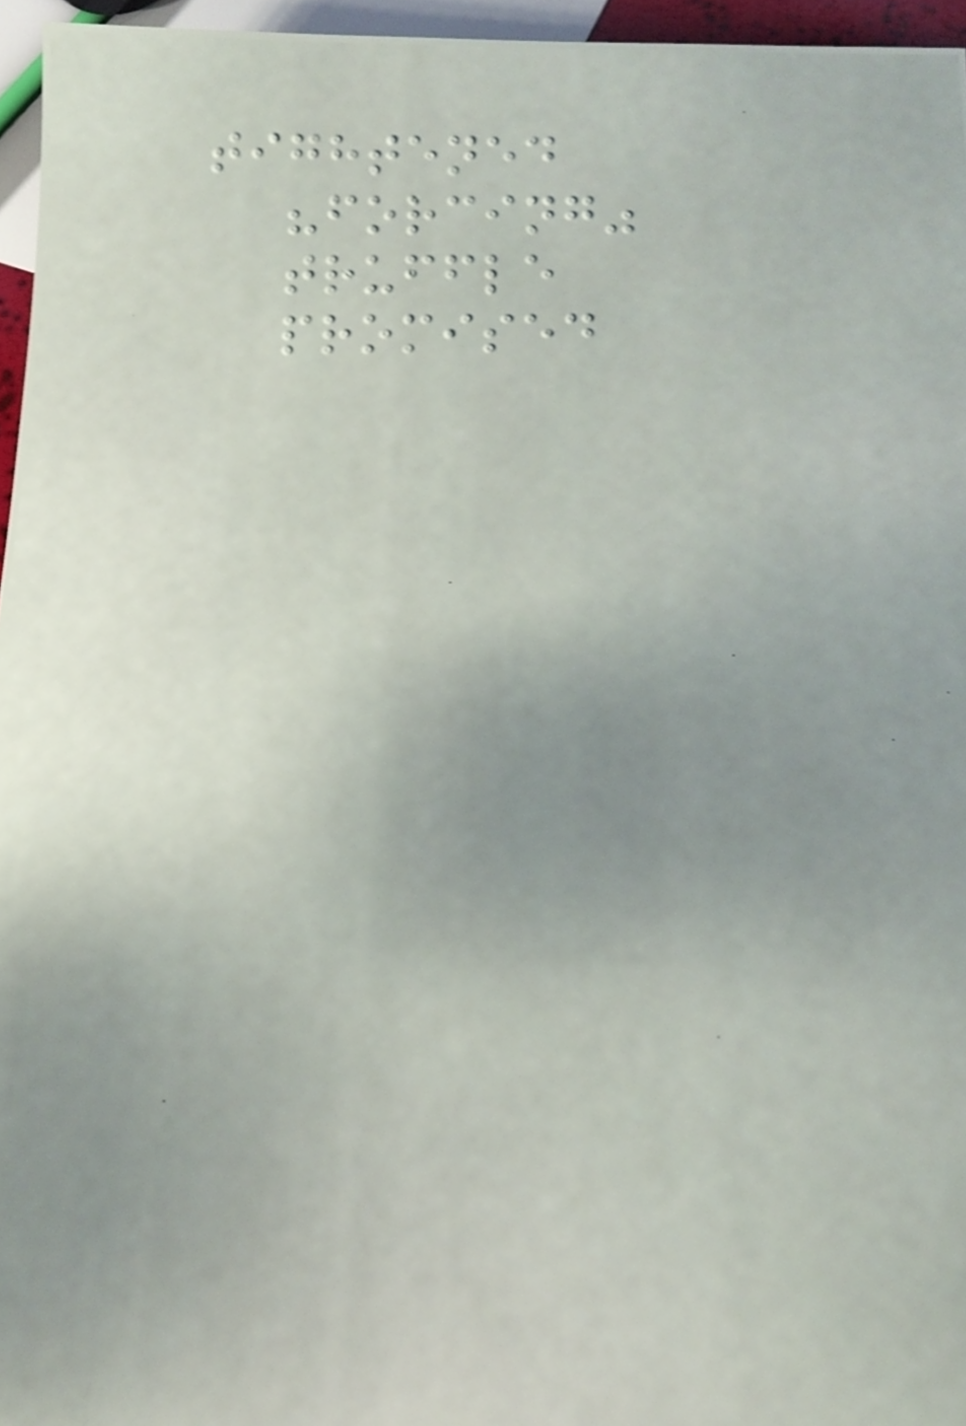tightened
"forcing"
truffle
promised
